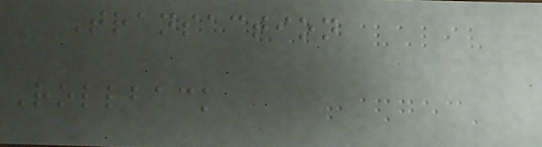Transaction
Rollback
